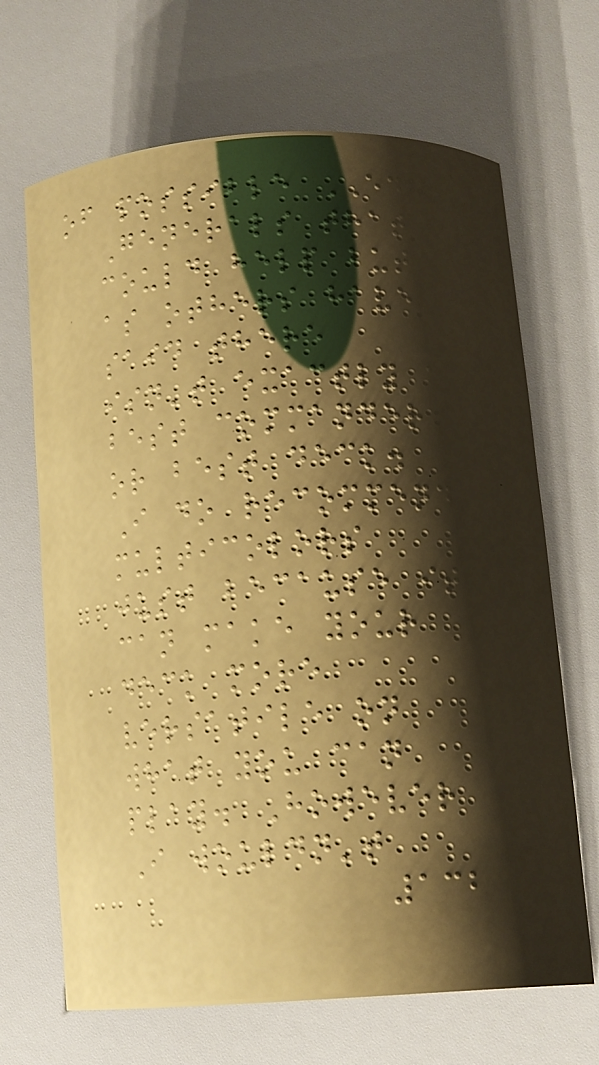of possible EDH
Generals that
could help but
as others have
said there
isn't exactly a
best commander
or best deck.
I do recommend
multicolors
just because it
can make your
deck more
versatile on
what you can
play. However
I wouldn't
132
